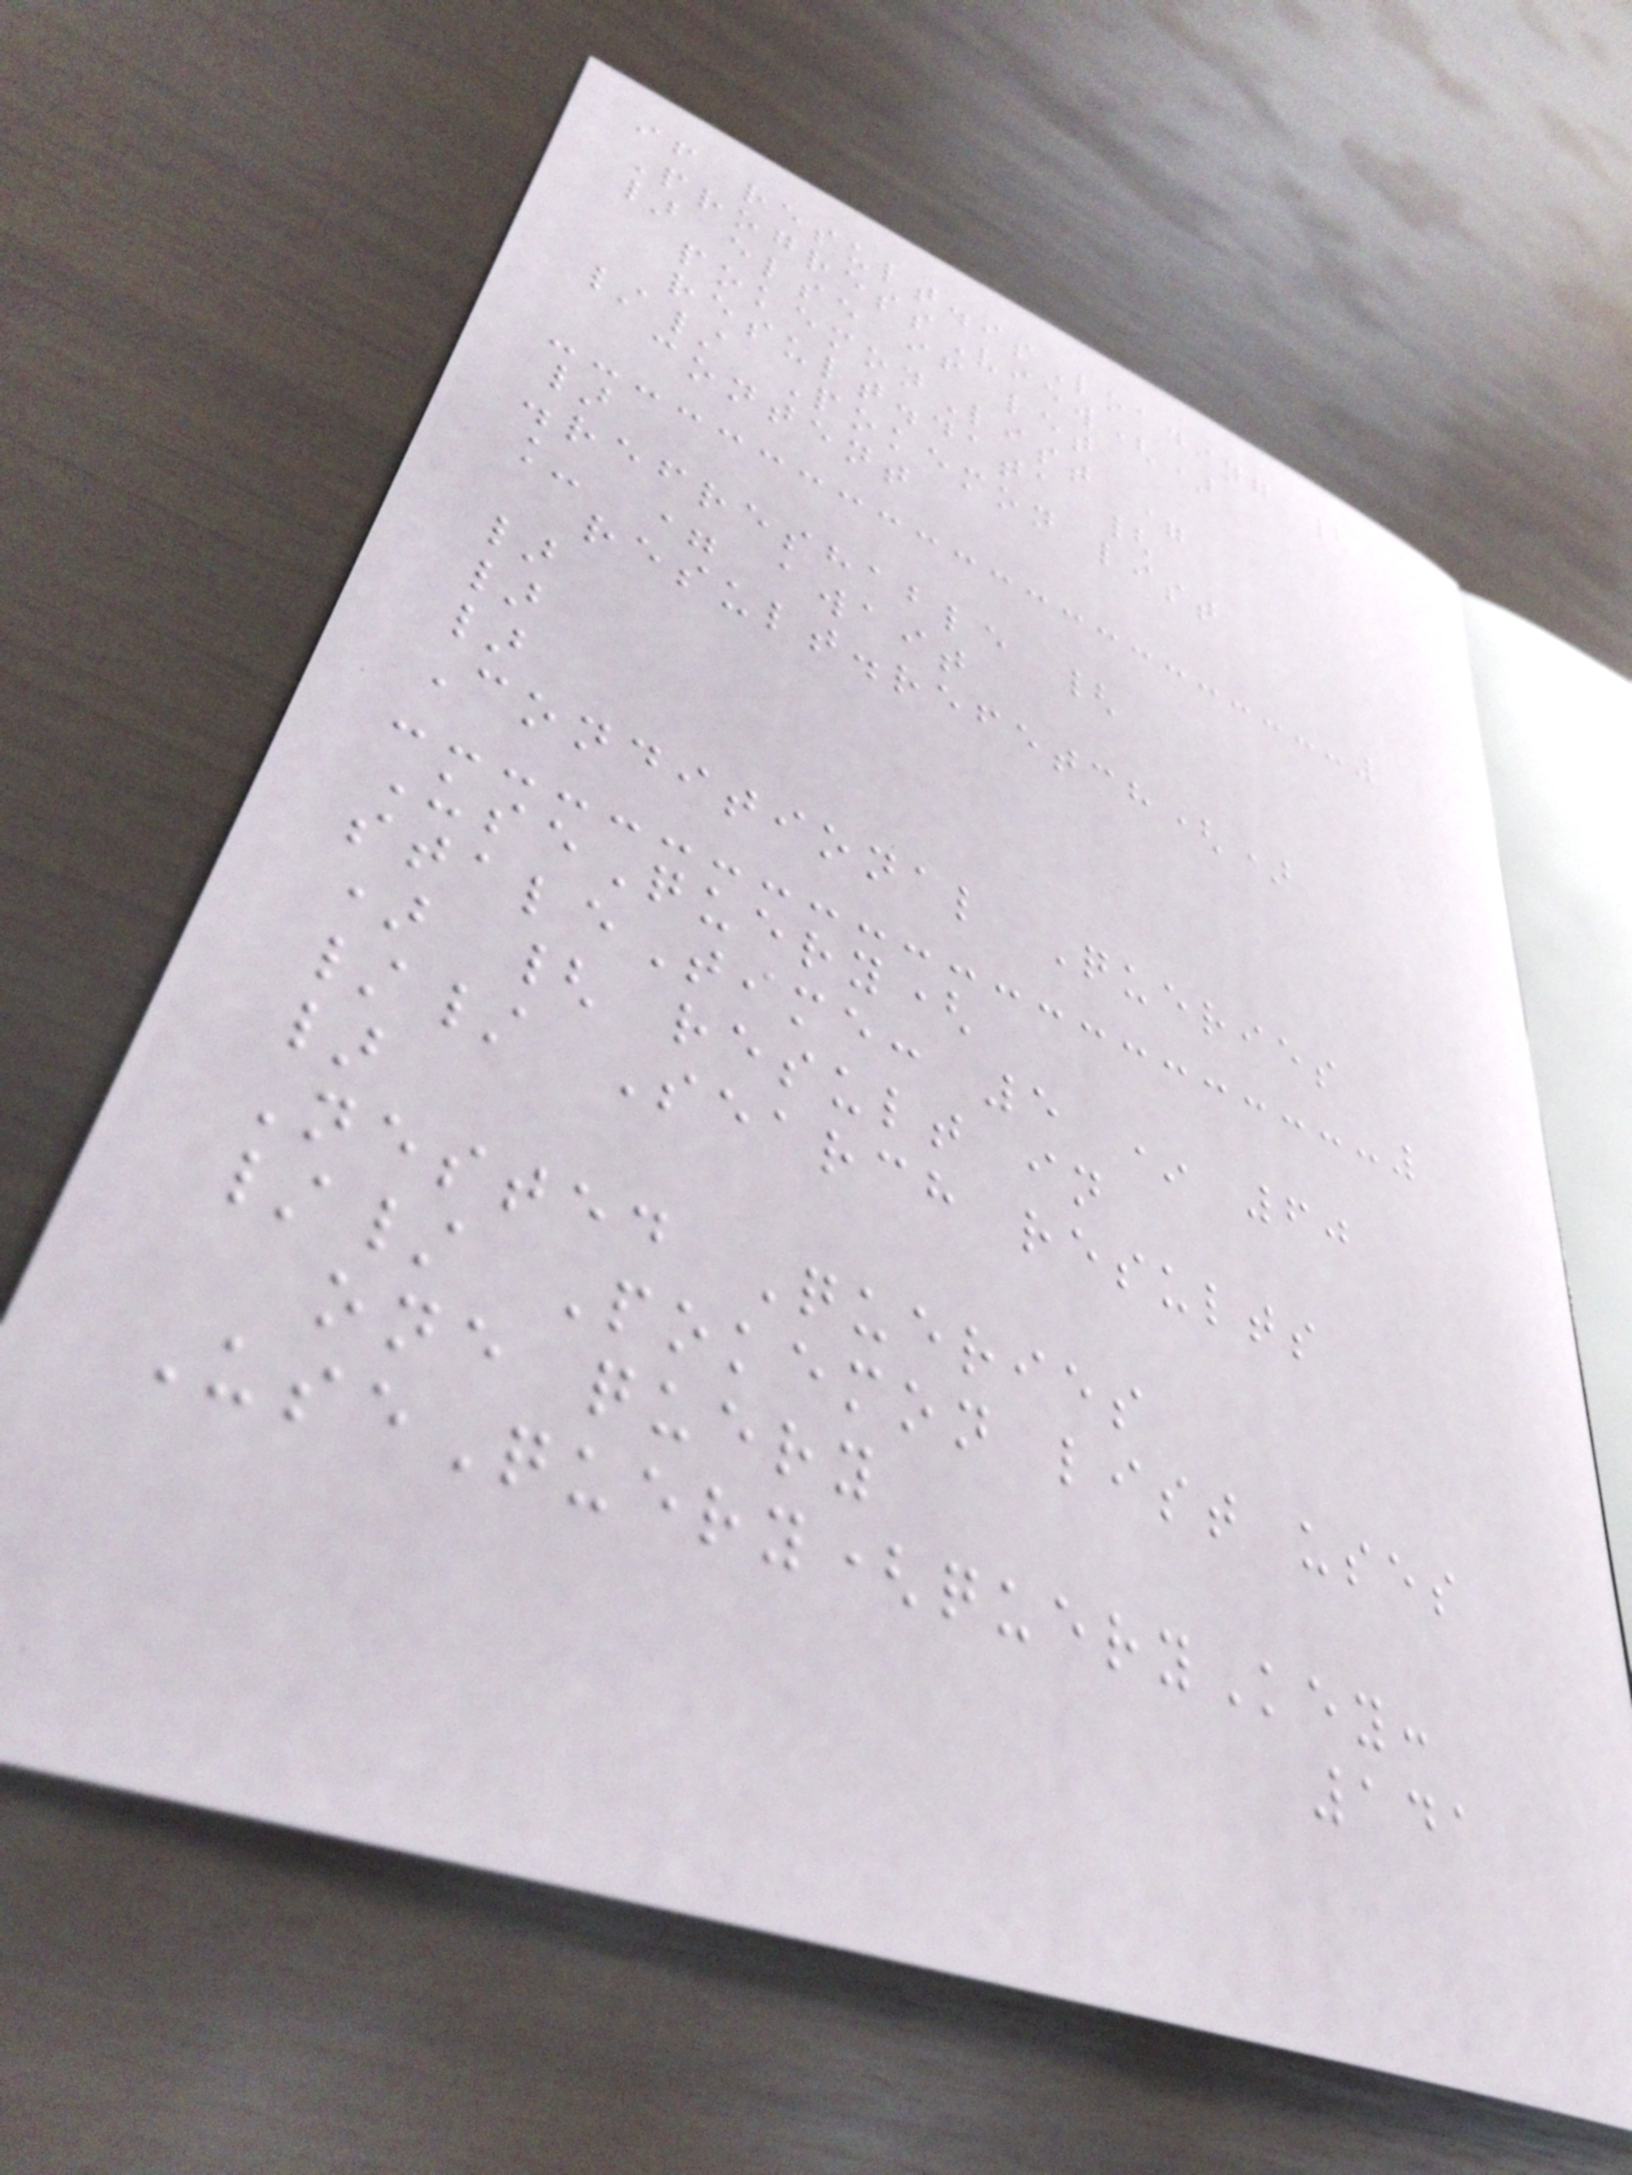if result.isLoading {
ProgressView()
} else if let
pokemonList =
result.data {
// Pokemon list
content
}
.refreshable {
_ = await
result.refetch()
}
}
}
Conditional Queries
UseQuery(
staleTime: 5 * 60
) { result in
// Search results
}
Nested Queries
// Pokemon list uses
one query
UseQuery(queryKey:
141
